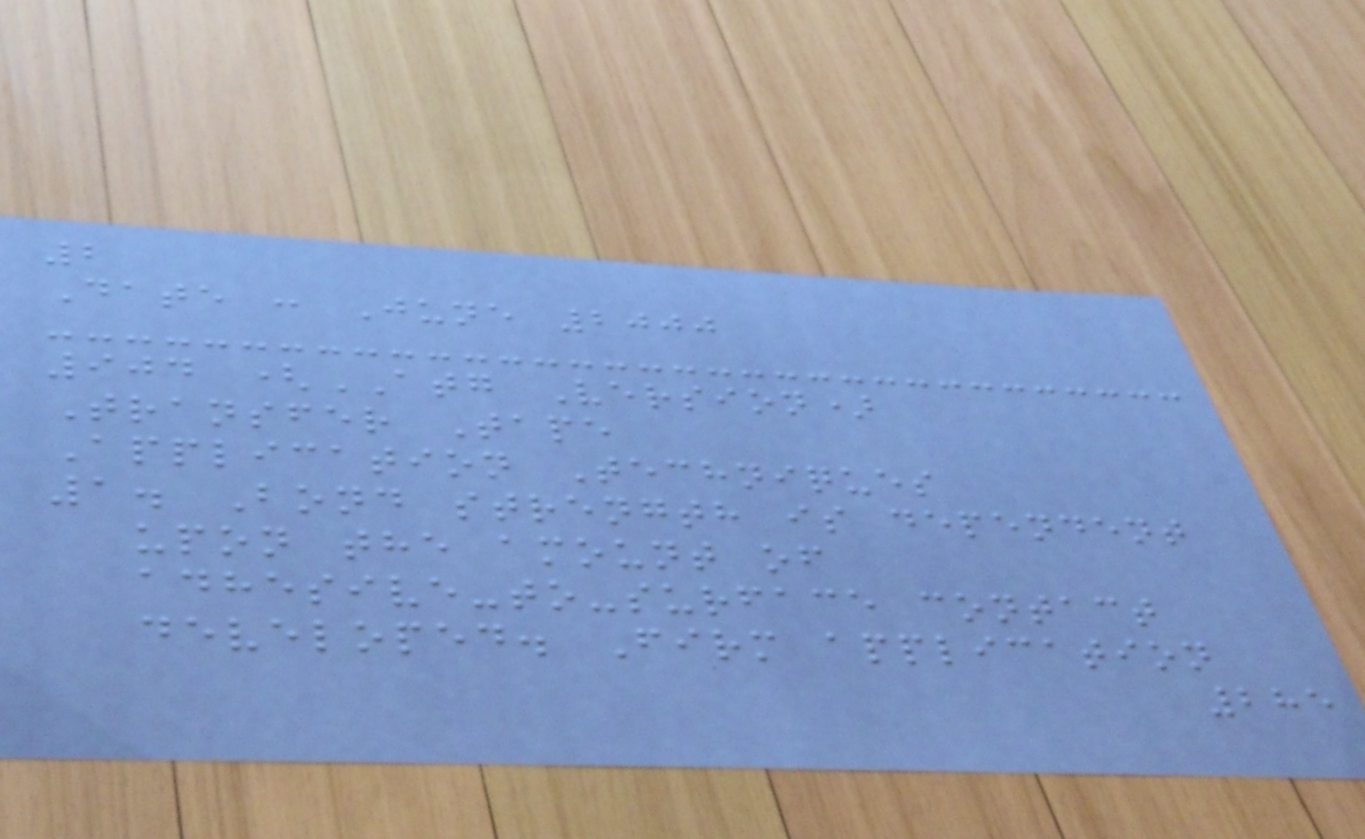2
Date : June 2000
904 (ATG Version)
Transfer Tape
Application Techniques
1. Bond strength is dependent
upon the amount of
adhesive-to-surface contact
developed. Firm application
285
